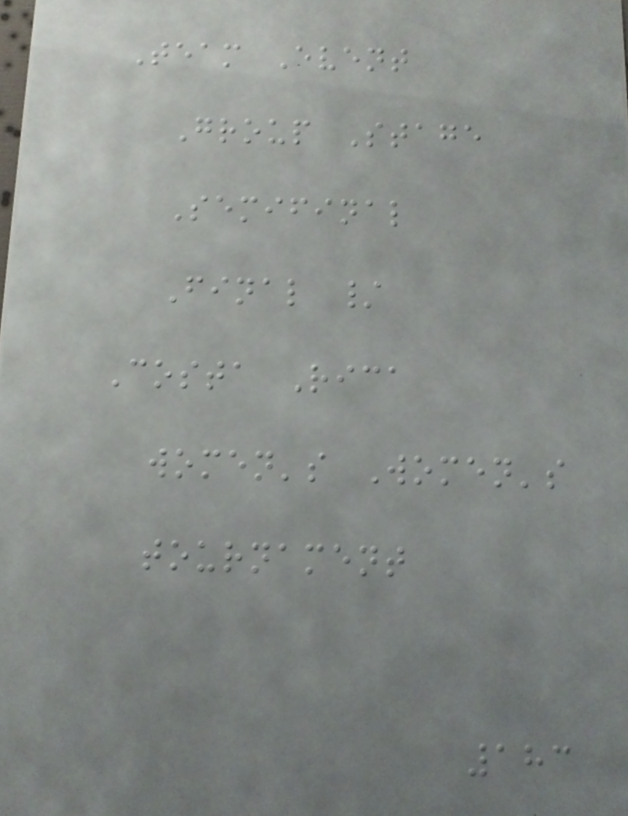Team Event
Group Stage
Semifinal
Final /
Costa Rica
women's Women's
tournament
183
